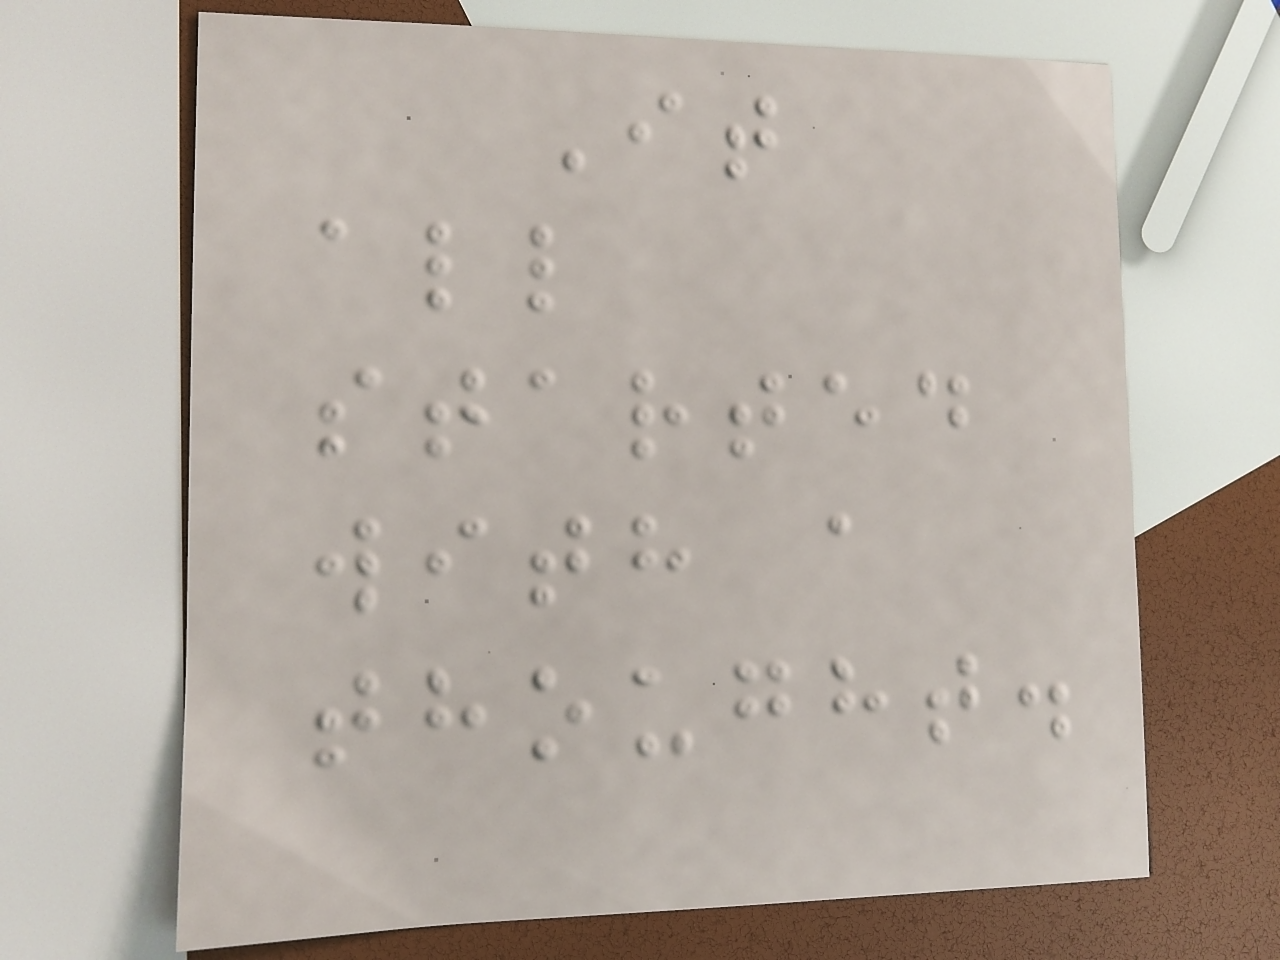It
all
started
with a
thought.
